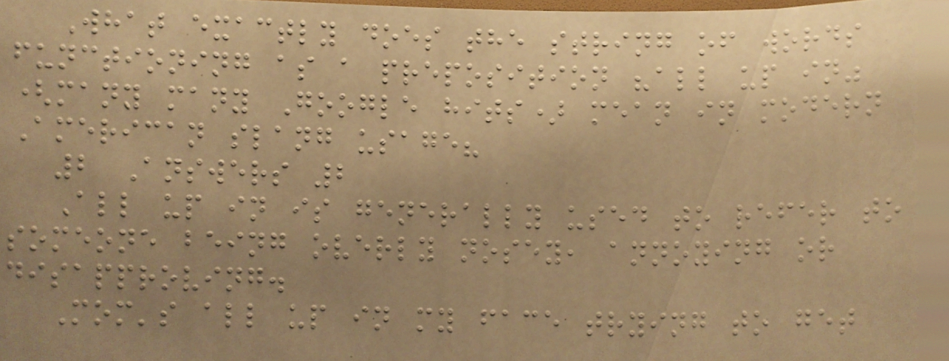What exactly does the string of words
functioning as a preposition "all up in"
(many many Google hits) mean in modern
American slang usage?
2 Answers 2
All up in is generally used to refer to
someone being overly nosey, annoying or
disapproving.
Mom's all up in my face trying to get
